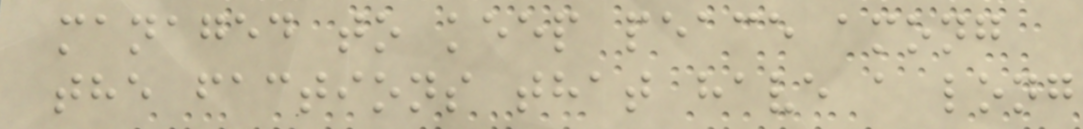managed to keep peace among
the factions that have a long
